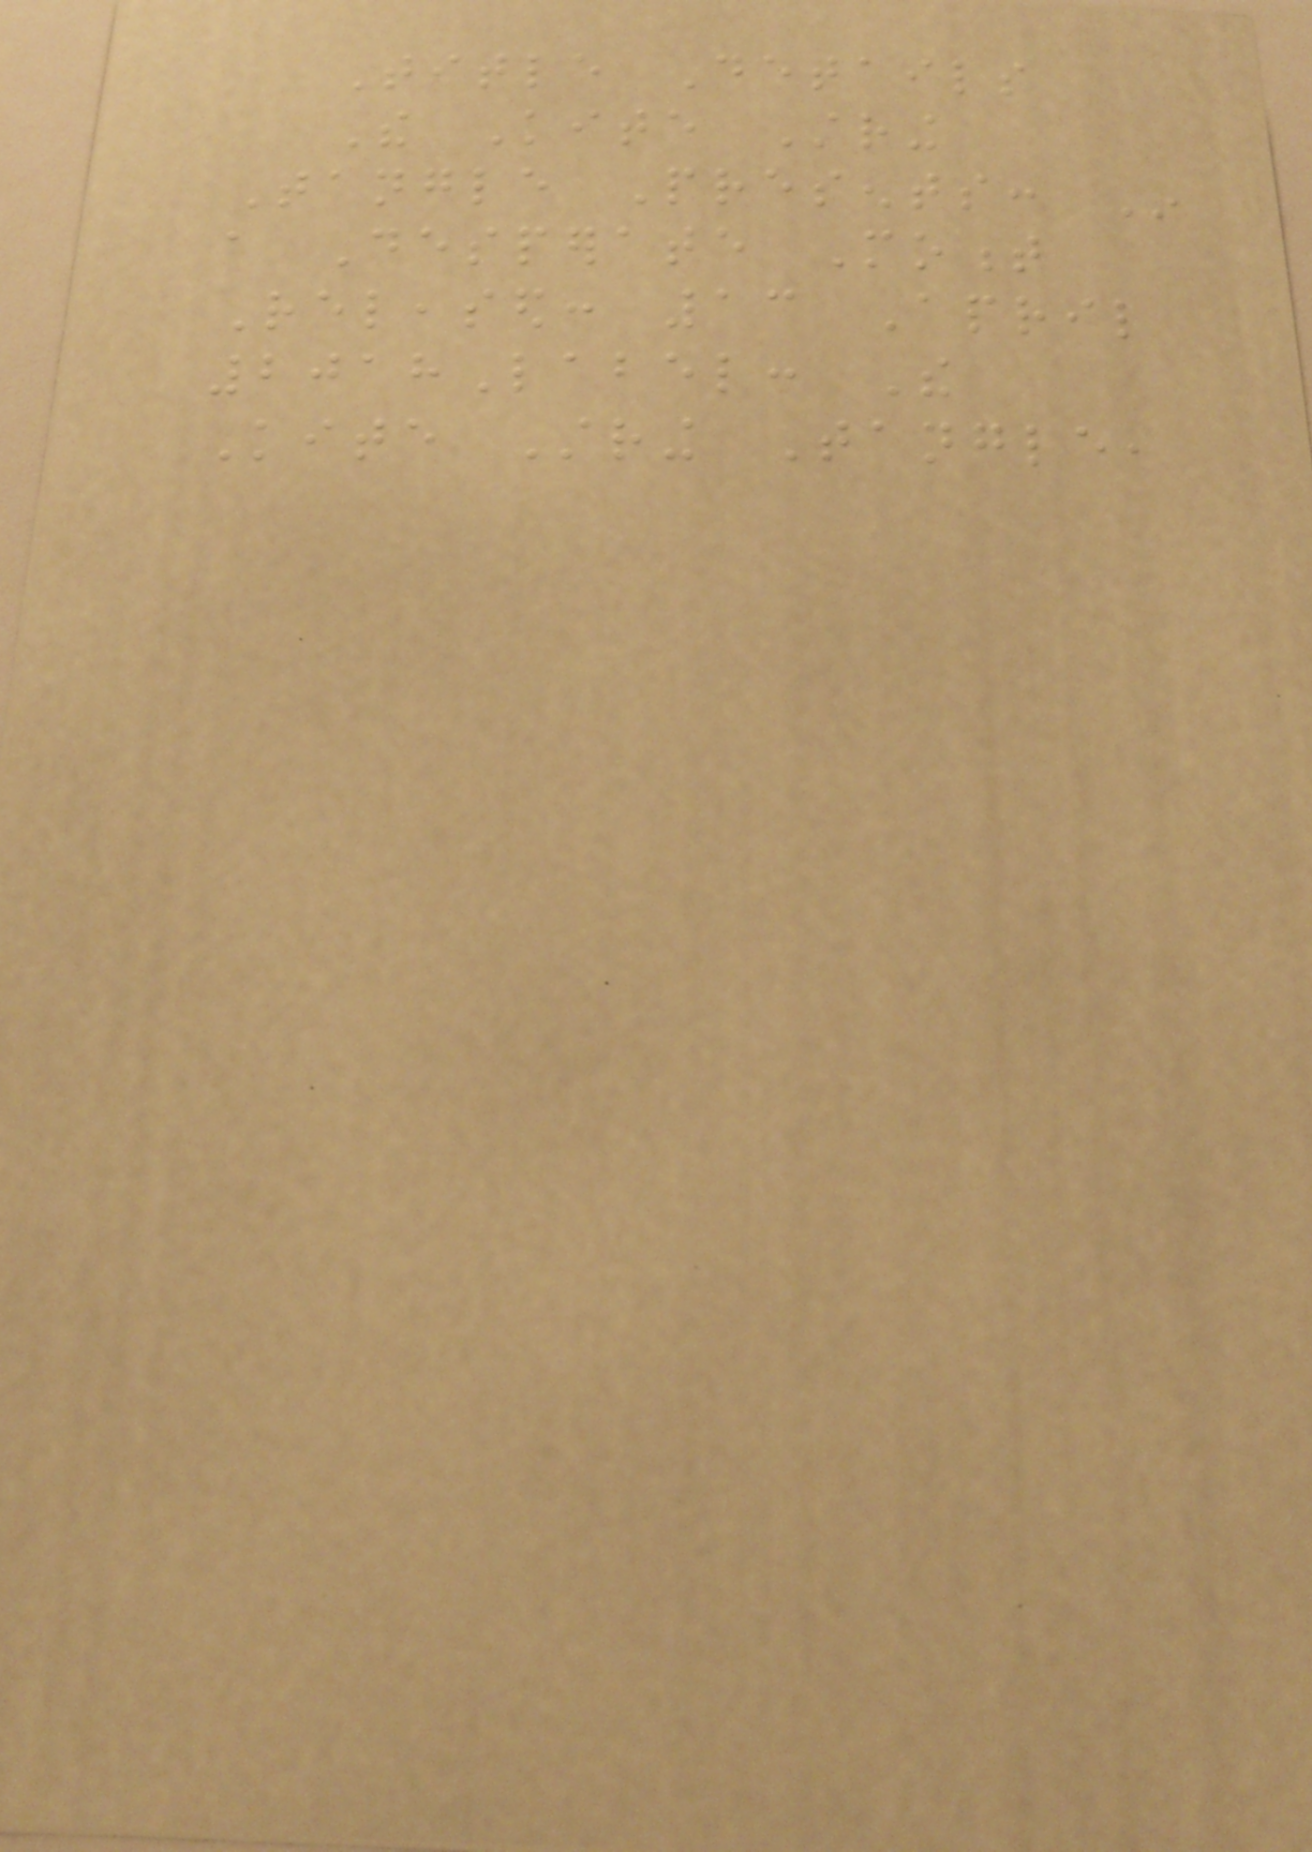Title Details
The Kite String
Tangle Presents: In
a Desperate Moment
Released: 13 April
2018Label: The
Kite String Tangle,
